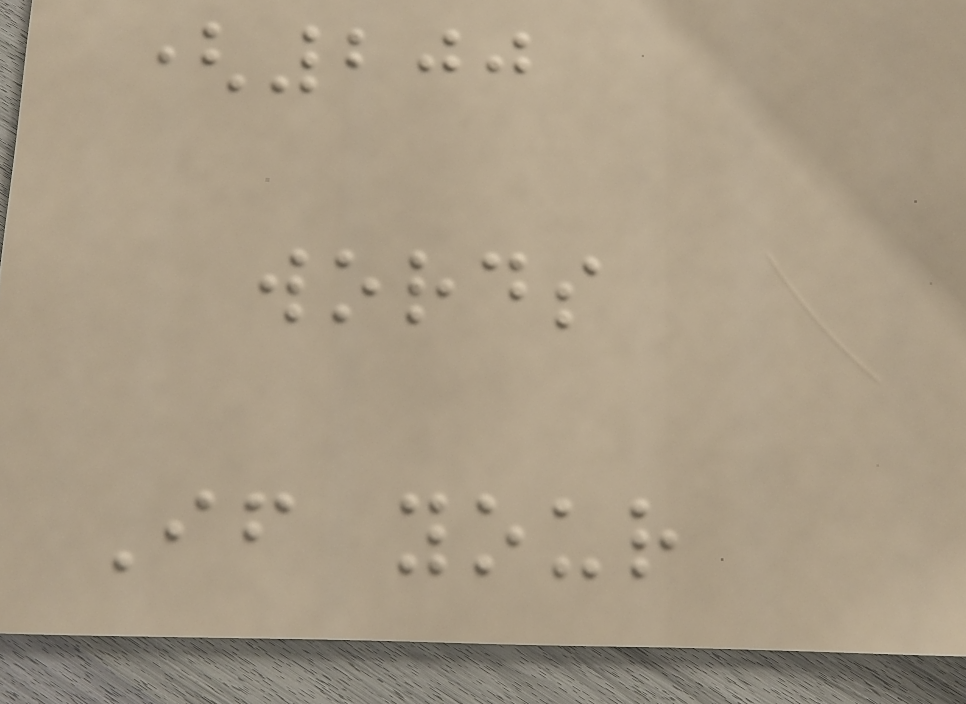(200
words
If your
